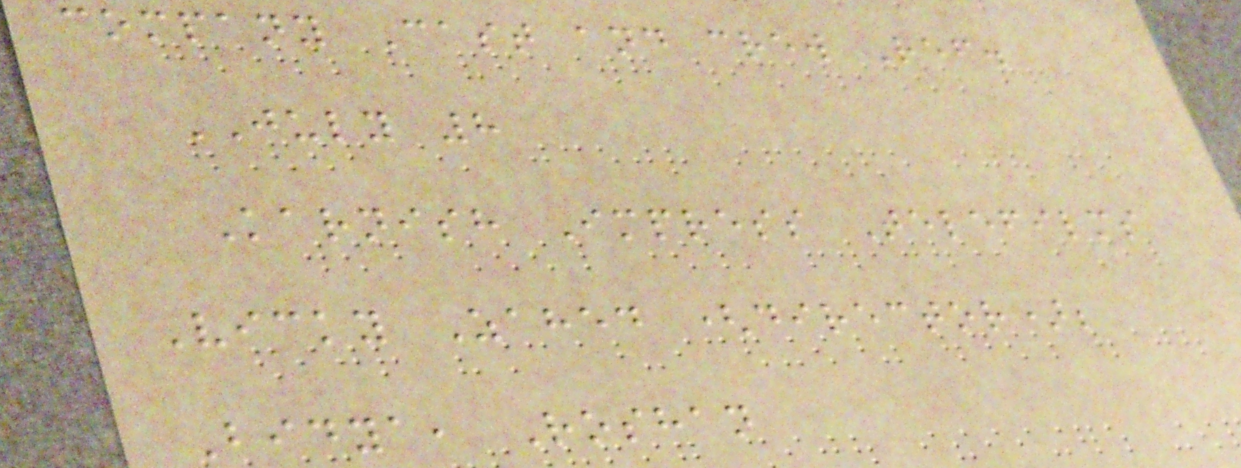company Cast and crew Ref.
JULY 8
Karnish Impress Telefilms
Vicky Zahed (director);
Bidya, Roshan
